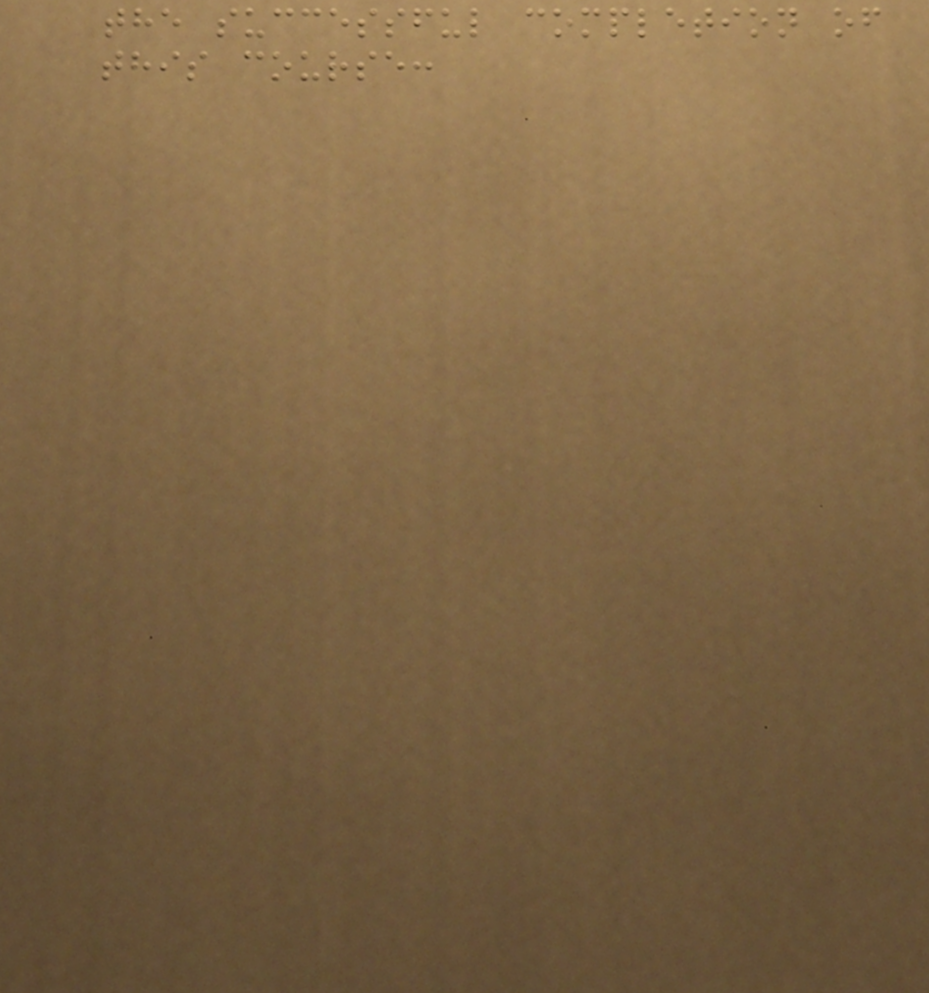the successful completion of
this course:
